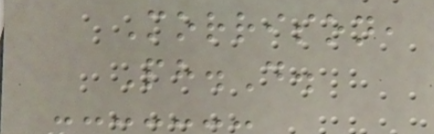Morrison,
Ph.D.
